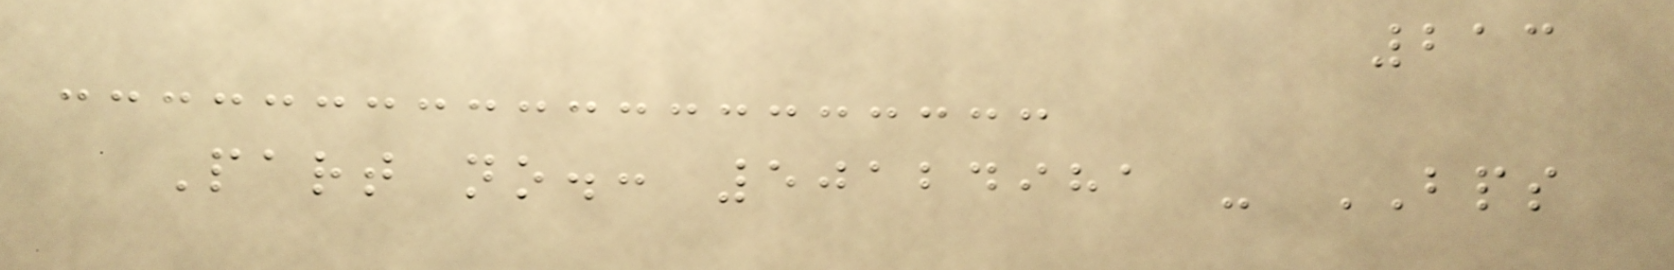213
Part no.: 50124981 - BPS
